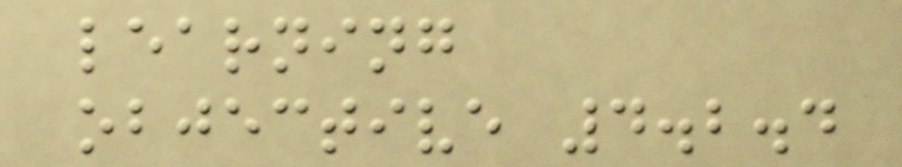learning
objective 4.2.4
